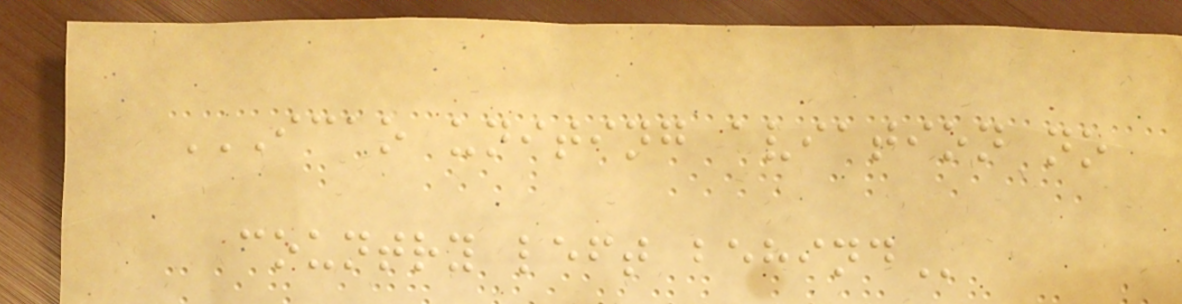ICAO UNITING AVIATION NO
COUNTRY LEFT BEHIND
